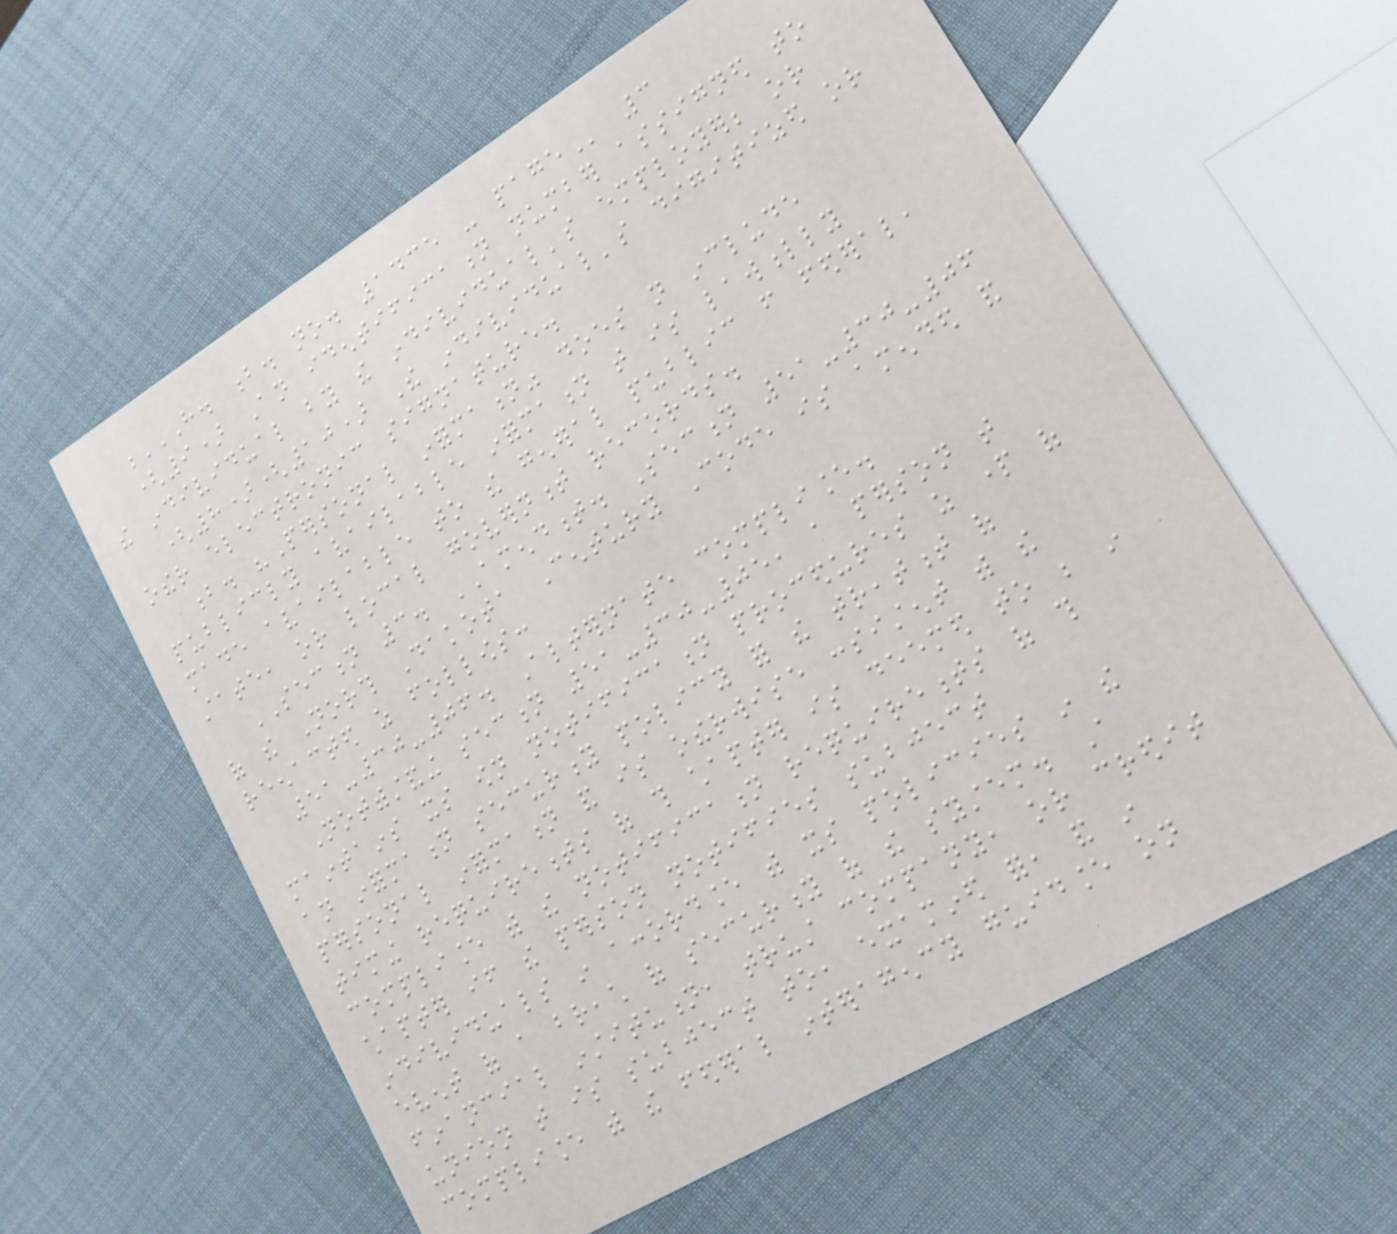H. B. NO. 1435 - PAGE 3
(9) An identification number assigned to
the individual by the individual's employer; or
(8)(10) The individual's digitized or
other electronic signature.
b. "Personal information" does not include
publicly available information that is lawfully
made available to the general public from federal,
state, or local government records.
SECTION 3. AMENDMENT. Section 51-30-06
of the North Dakota Century Code is amended and
reenacted as follows:
51-30-06. Alternate compliance.
Notwithstanding section 51-30-05, a person that
maintains its own notification procedures as part of
an information security policy for the treatment of
personal information and is otherwise consistent with the
timing requirements of this chapter is deemed to be in
compliance with the notification requirements of this
chapter if the person notifies subject
individuals in accordance with its policies in the
event of a breach of security of the system. A
financial institution, trust company, or credit
union that is subject to, examined for, and in
compliance with the federal interagency guidance on
